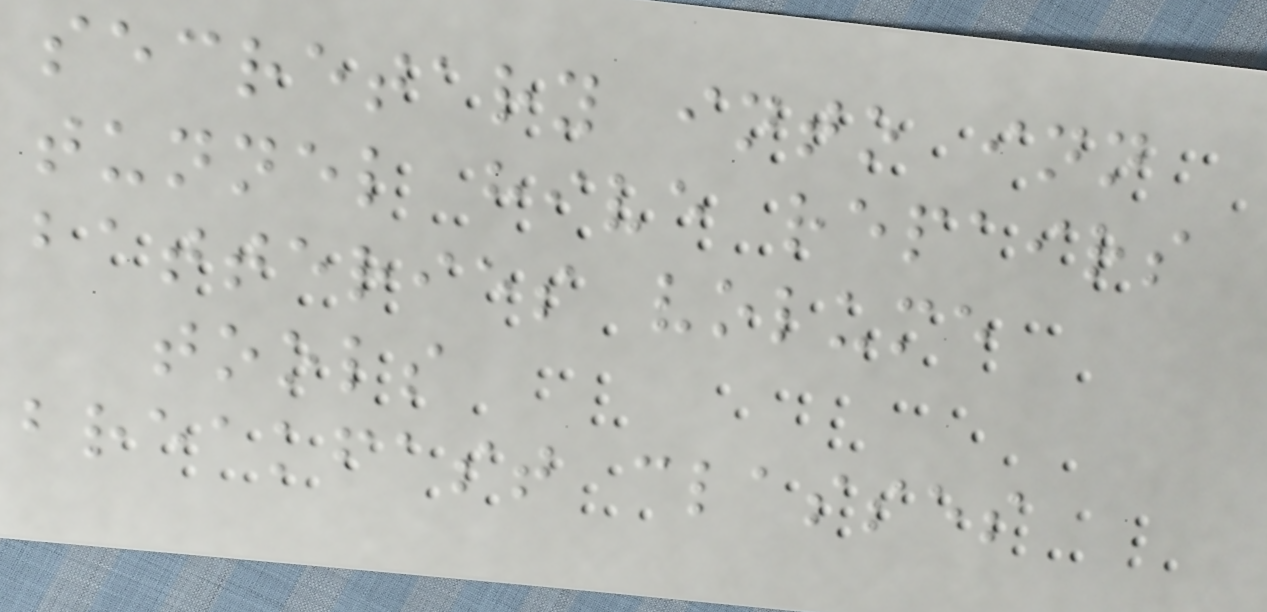secretary into inn
tunnel hive repairs
batteries volume
tools
breakfast classes
